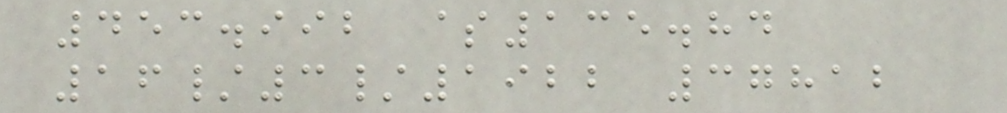453.992 $135.84
16/3/1922 37812
